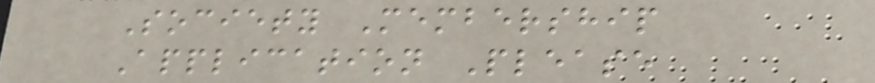Society Membership
Application Please
